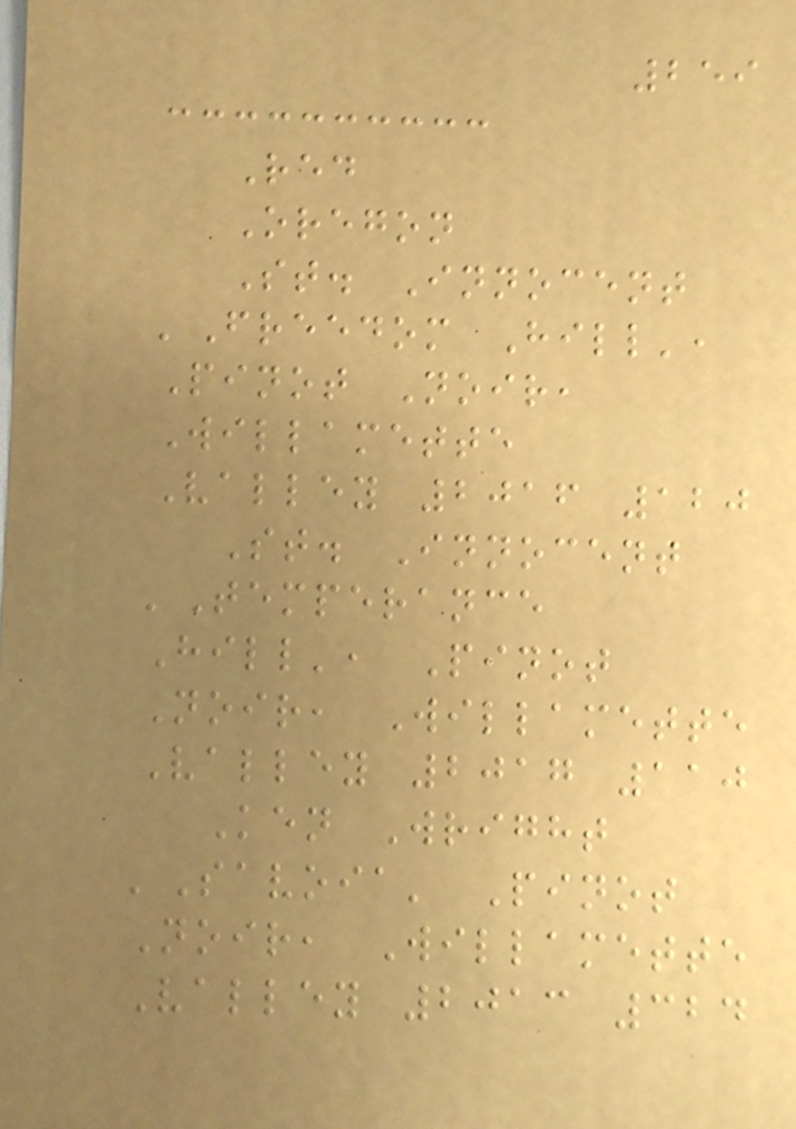259
Red
Oregon
St. Innocent
'Freedom Hill',
Pinot Noir,
Willamette
Valley 2016 120
St. Innocent
'Temperance
Hill', Pinot
Noir, Willamette
Valley 2017 110
Ken Wright
'Savoia' Pinot
Noir, Willamette
Valley 2013 324
